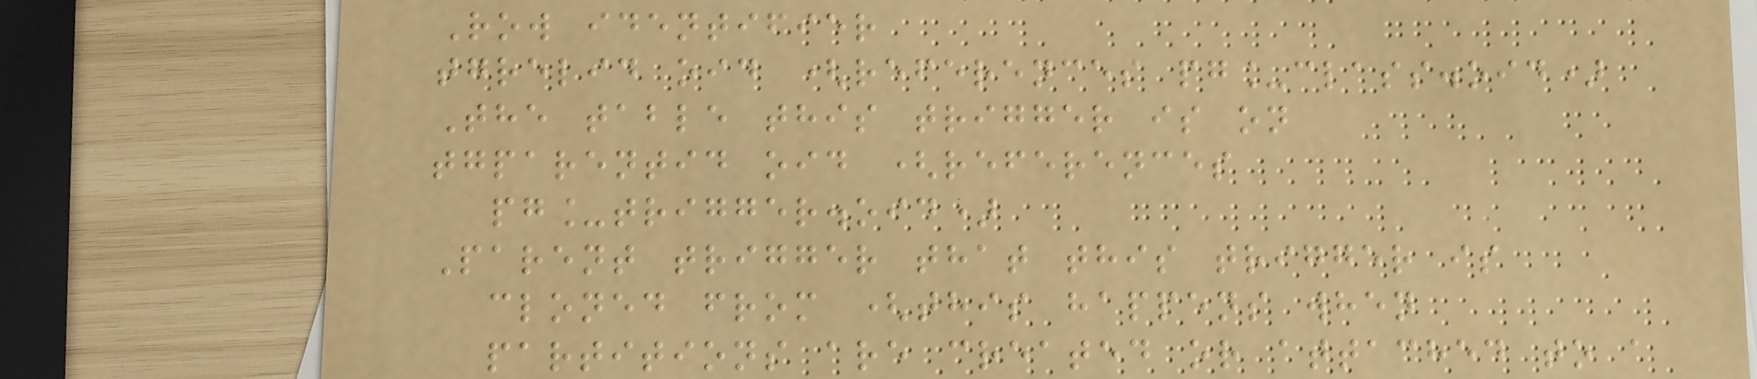Row identifier
tgrelid oid (references pg_class.oid)
The table this trigger is on
tgparentid oid (references
pg_trigger.oid)
Parent trigger that this trigger is
cloned from (this happens when
partitions are created or attached to a
